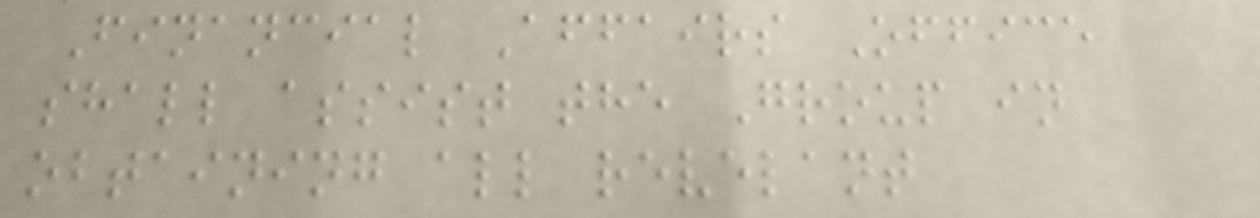Financial Affairs Office
shall assist the Group in
obtaining all revelant
